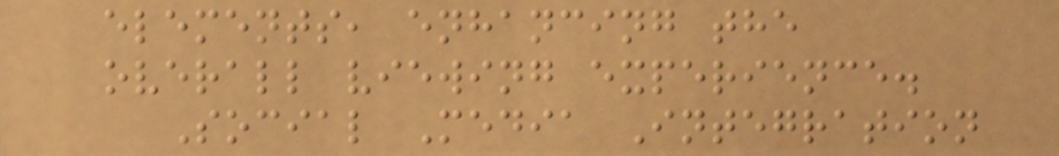elements, enhancing the
overall viewing experience.
Social Media Integration
